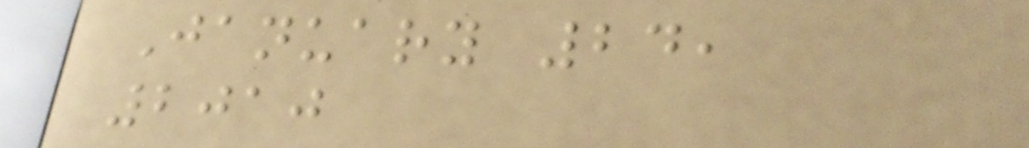January 24,
2010
